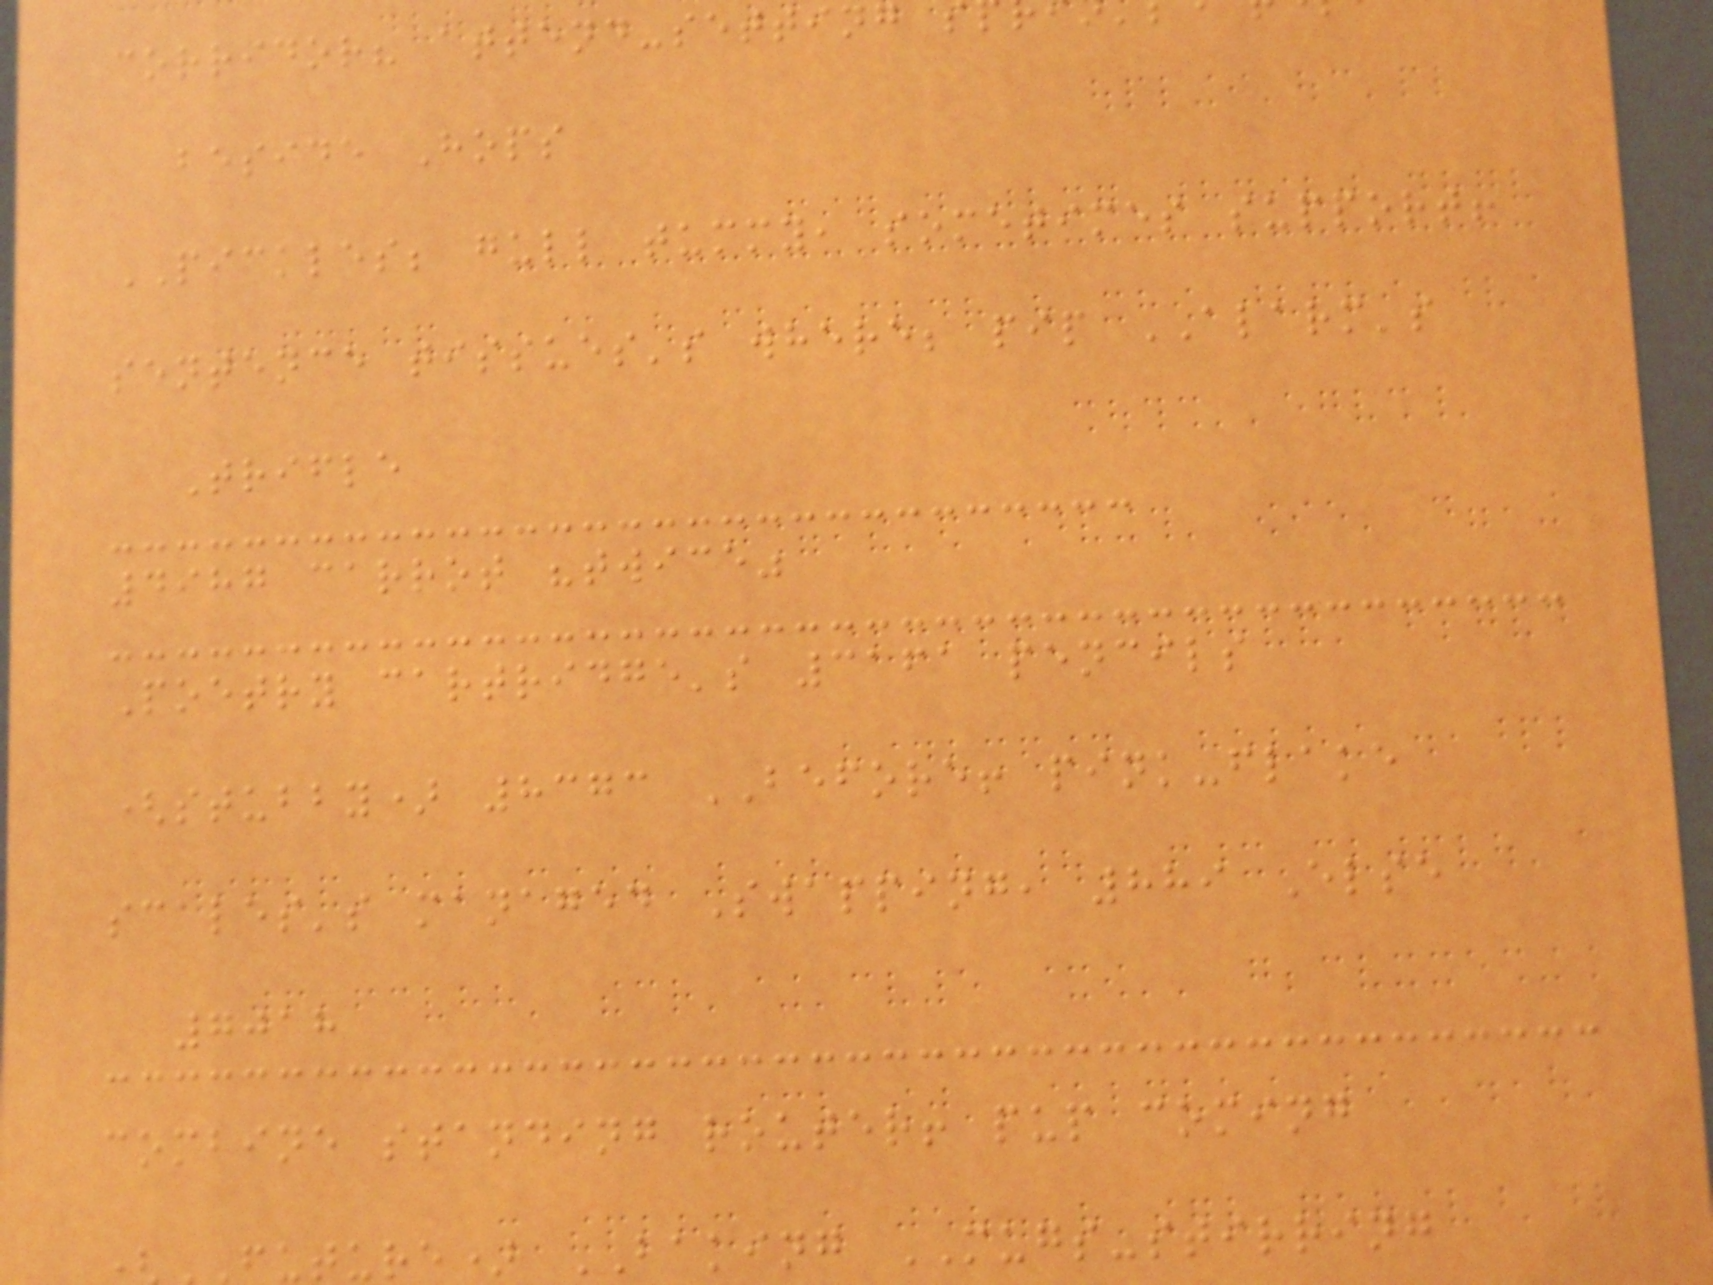corridor? attend-setting
beside Hops
PICKLES; gull tummy, sometimes support!
sentence tissues's where; pip ALARM's
Trifle
4987 carrot "twice"
Poetry cartridge's 3161 pencils
(stubby) 8373 BEFORE! pink-flake
scales's managed Swapping, 889 Else
7018
combine standing router! pup coming
future) BAKING MUGS-stirring
